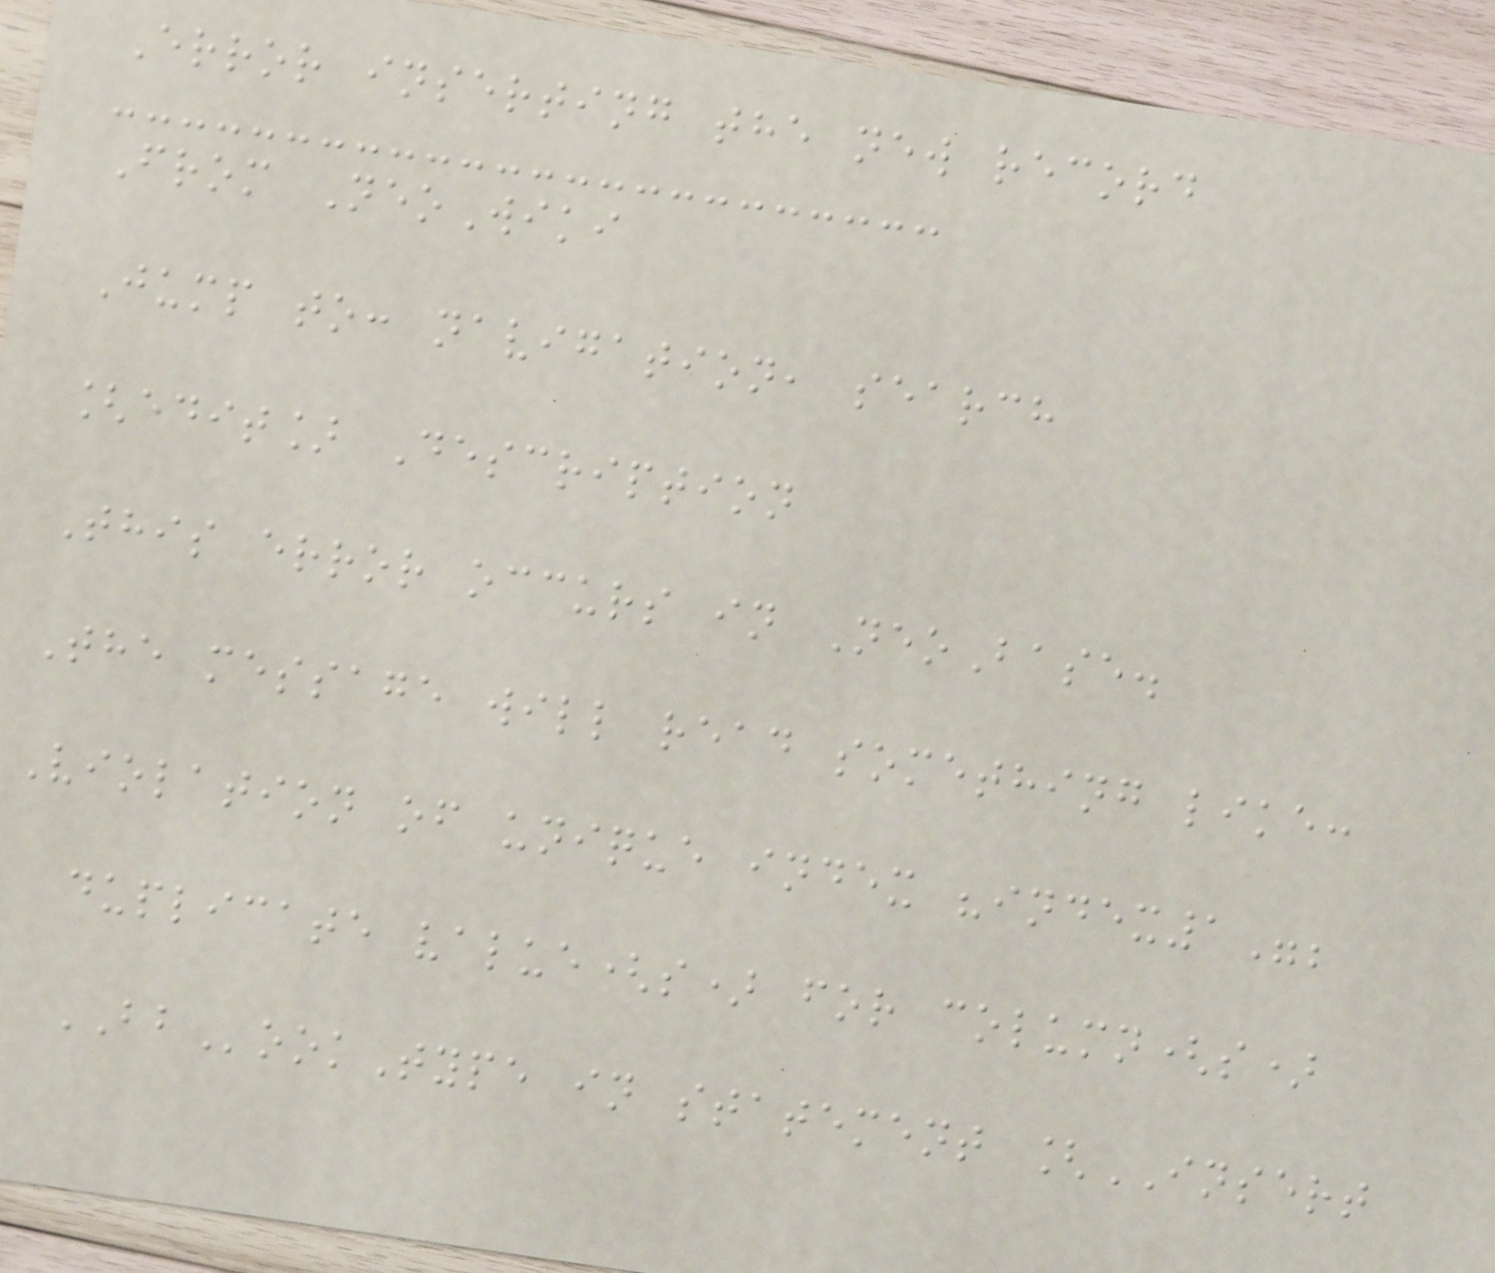Error inserting the new record
From NeoWiki
Jump to: navigation, search
[edit] Description
This error occurs in NeoBase.
The message will read something like:
Violation of unique index "index1";
duplicate value(s) for column(s)
BBookType in statement [INSERT
